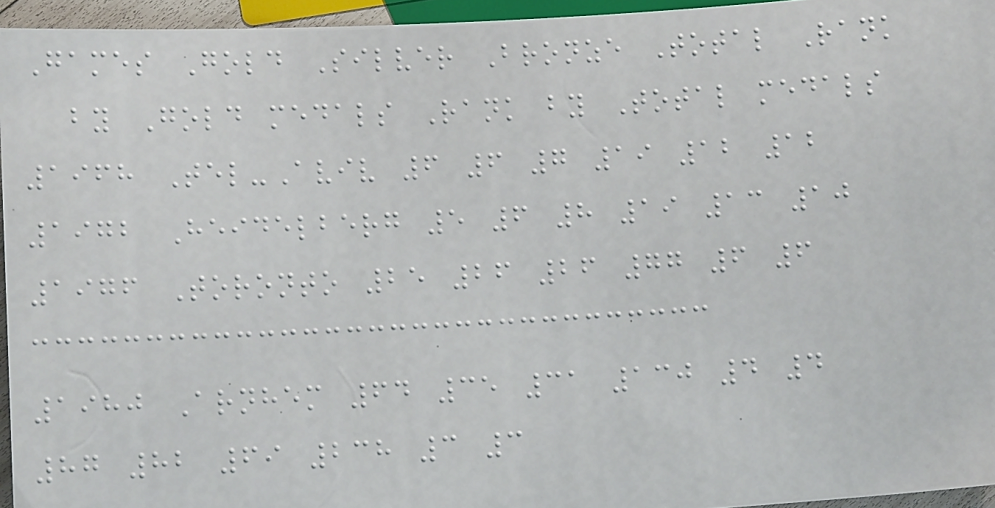Games Gold Silver Bronze Total Rank
by Gold medals Rank by Total medals
1968 Tel-Aviv 6 6 7 19 12 12
1972 Heidelberg 5 6 8 19 13 10
1976 Toronto 25 26 26 77 6 6
1980 Arnhem 64 35 31 130 4 4
87 82 69 238 3 3
